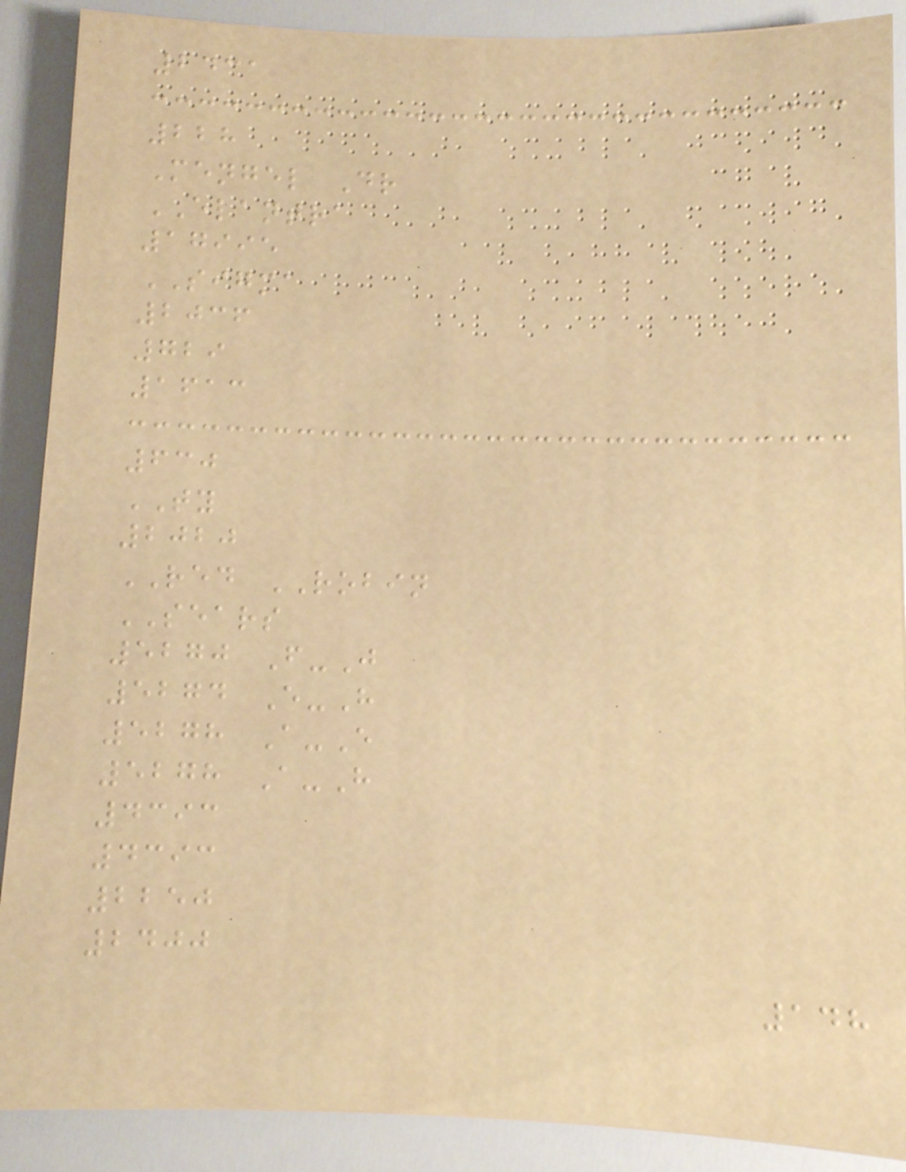2431
228
Mengel Dr
ELANTRA
17995
SIGMA
2036
729
1613
630
TY
2020
RED ROBIN
SEARS
5270 F-J
5274 E-H
5278 A-E
5278 A-H
4393
4393
2250
2400
148
